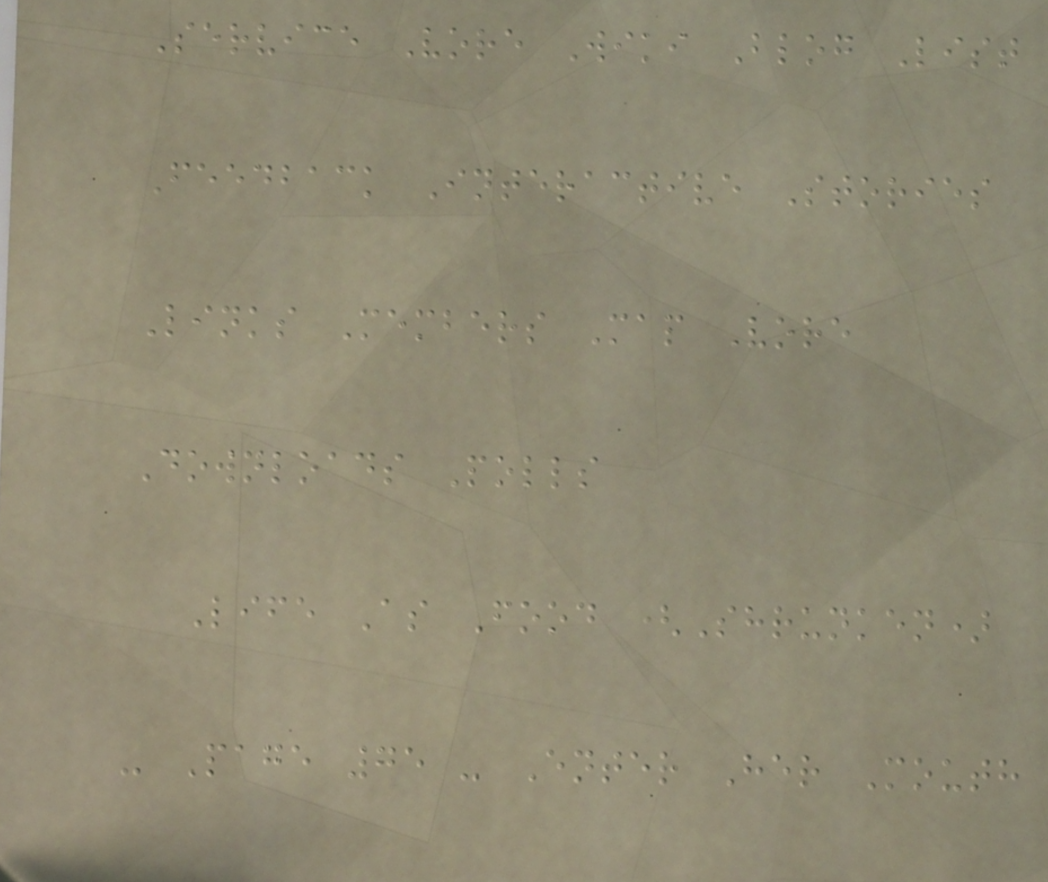Service Vore Wiki Blog List
Feedback Interactive Stories
Links Members Map Vore
Downloads Polls
Life As Food (Shrunken)
- Page 75 - Enter Her Mouth
